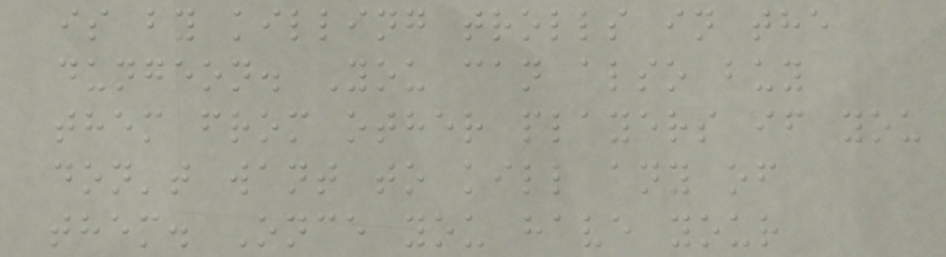is by killing trolls in the
dungeon. You can also buy
them from other players if you
don't want to kill any of
them. Once you have your
